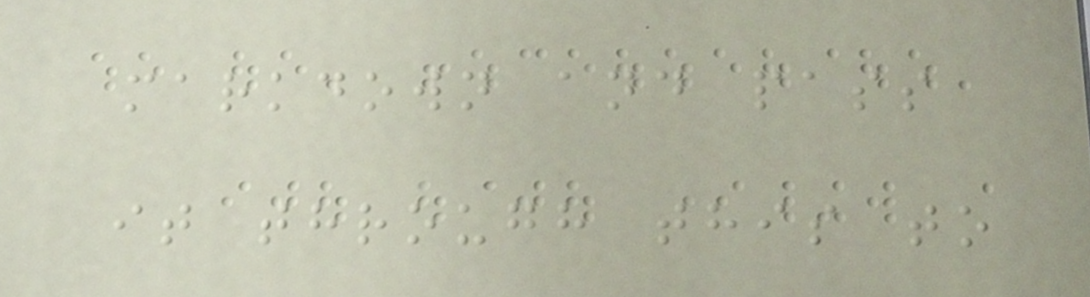markdown and pass
it through this to
